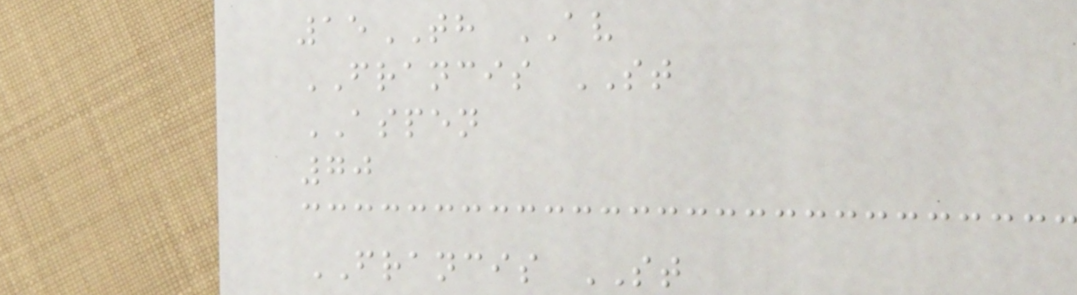15TH AV
FRANCIS ST
ASPEN
70
FRANCIS ST
